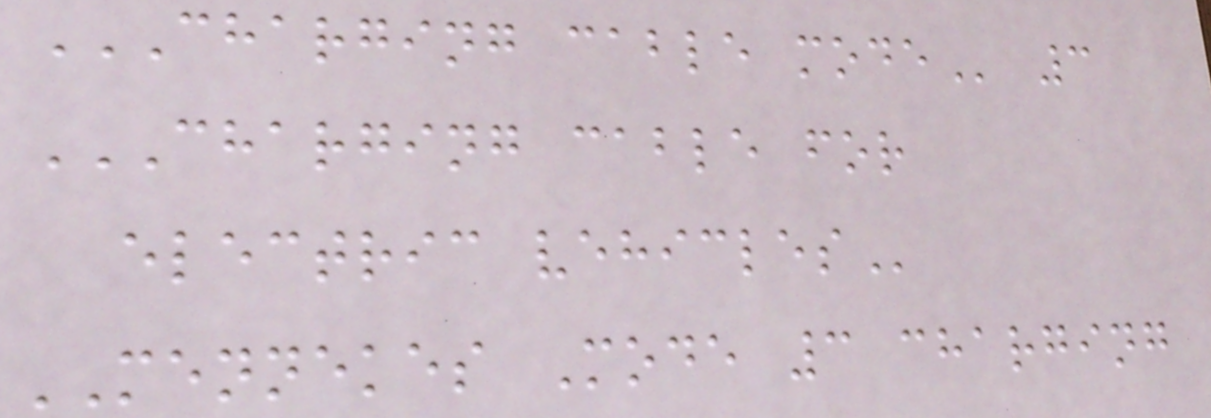CHARGING CABLE MODE 3
CHARGING CABLE FOR
ELECTRIC VEHICLES
MENNEKES Mode 3 charging
